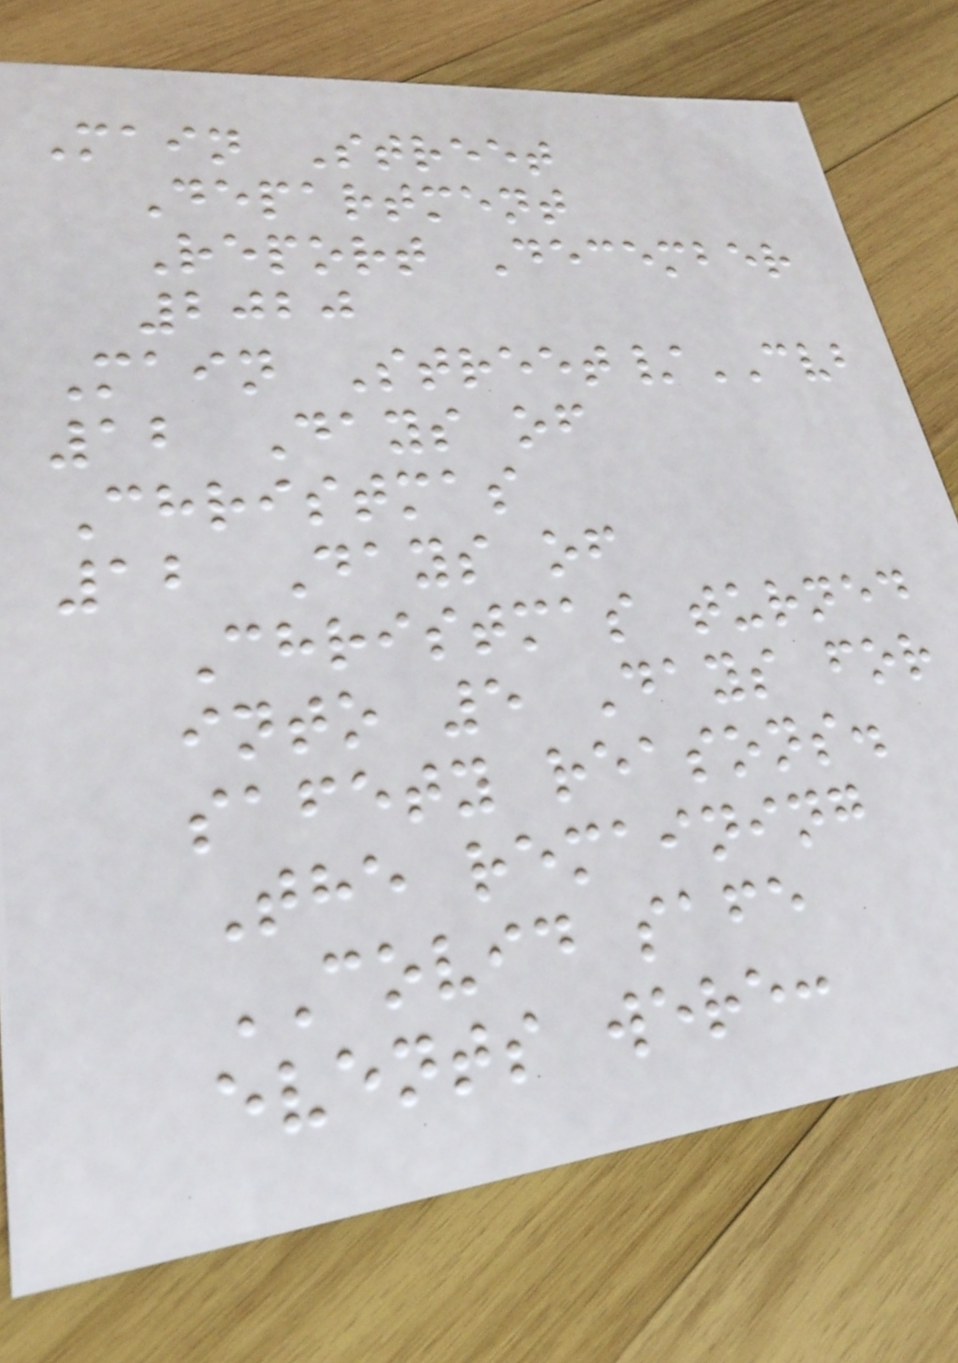Main Street
Department
Report December
2020
Main Street/CVB
12 Days of
Christmas
12 Days of
Christmas turned
into 5 Days for
safety reasons.
The remaining
COVID safe
events were:
